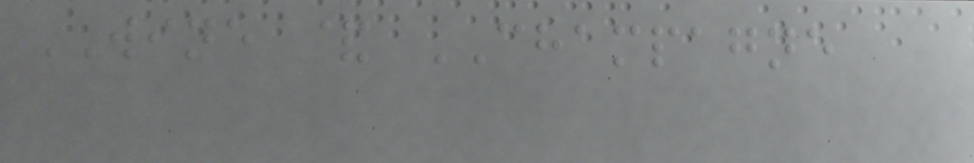WINE & CHAMPAGNE
